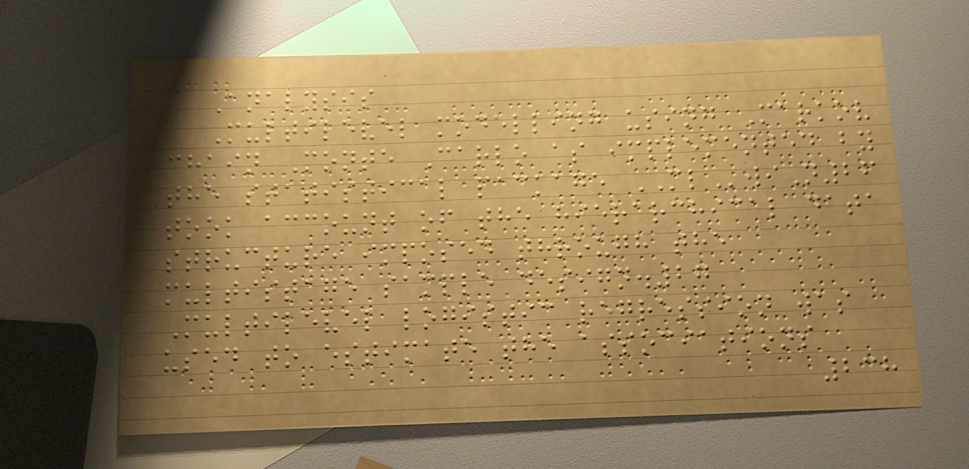Analysis
Multilevel modelling using Markov
chain Monte Carlo as implemented by
the statistical package MLwiN26
took account of the hierarchical data
structure imposed through the
multistage sample design.27
Multilevel logistic regression was
used to estimate the associations
238
